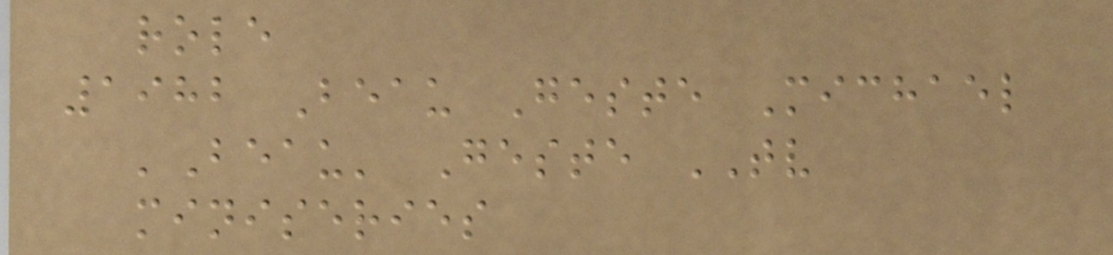role
1982 Beau Geste Michael
'Beau' Geste TV
miniseries
